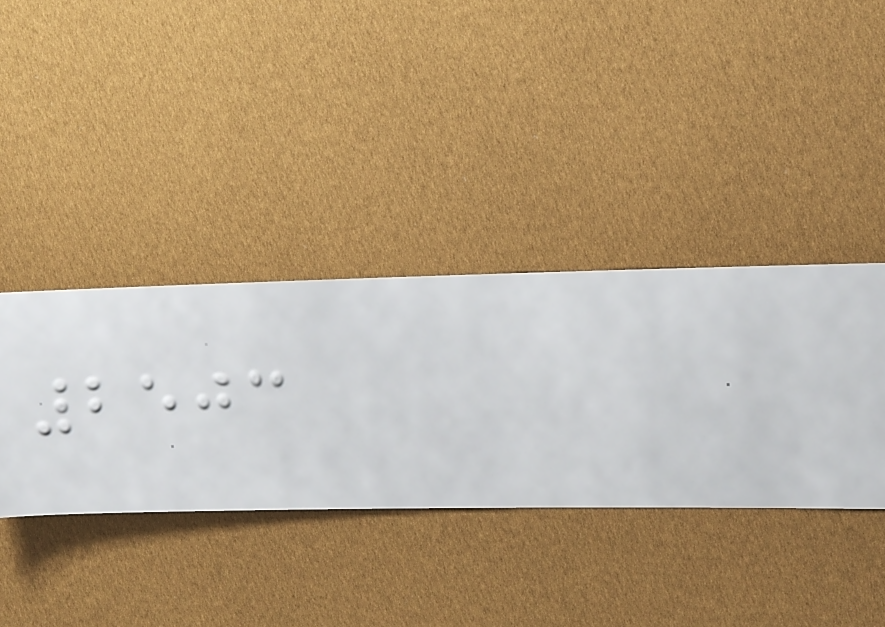2503
